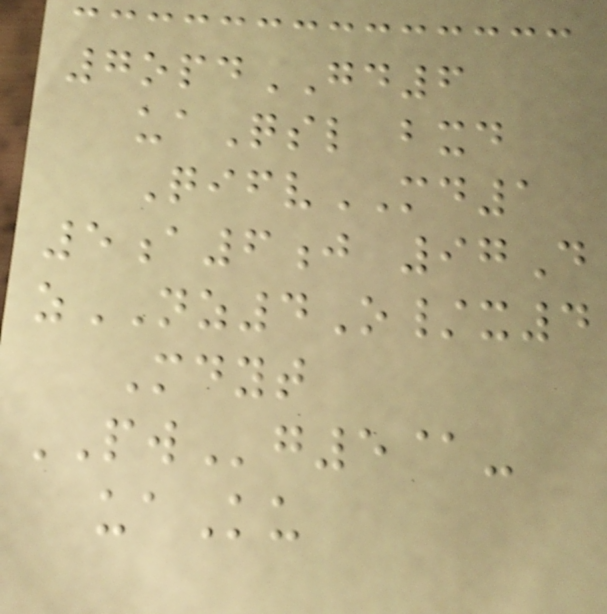7opdGD6
uaQsl bxd
QifvMD1
5a6j 97D
zNZ4O/x4
Mdyt
PWg5@-
uaKu
